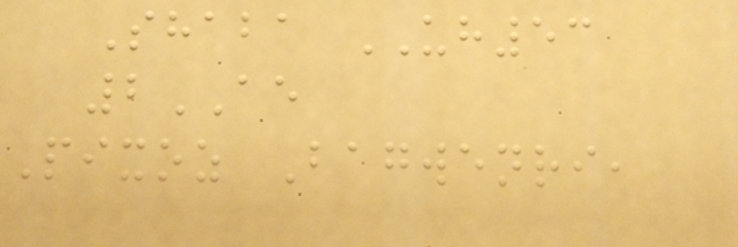Shaba UH53
2AE
Pixoz Bagwenri,
